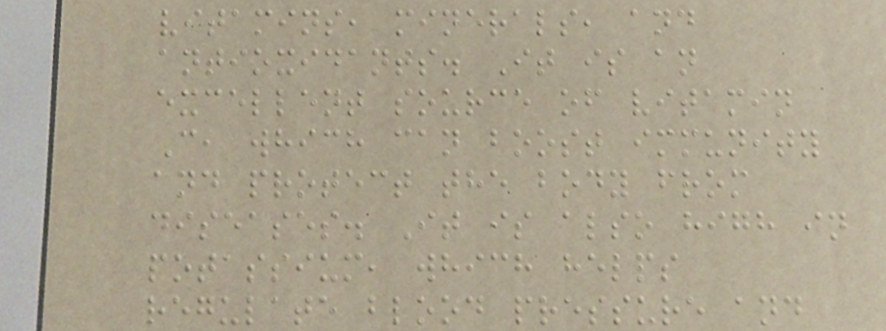vitamins, minerals, and
antioxidants. It is an
excellent source of vitamin
C, which can boost immunity
and protect the body from
diseases. It is also high in
potassium, which helps
regulate blood pressure and
